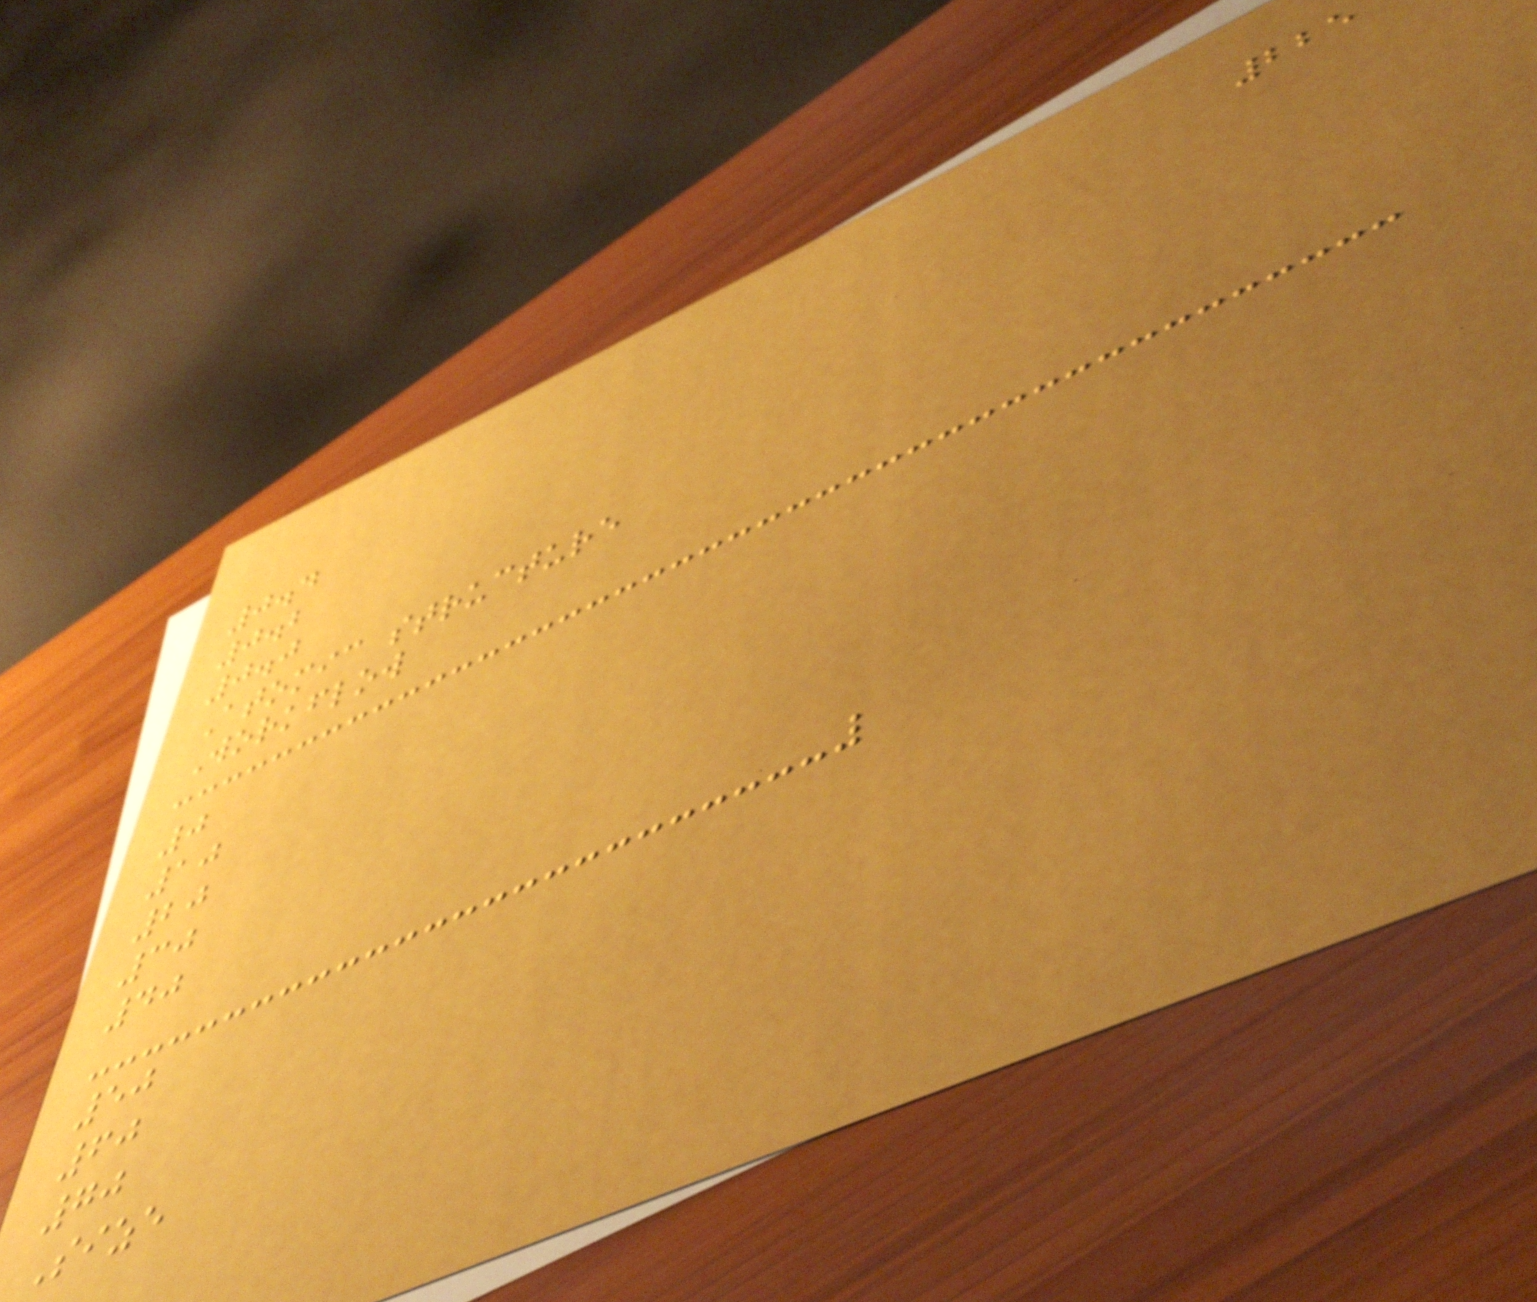225
0.4
0.2
0.0
Atomic structure
Workflow
0
10
20
30
40
50
60
70
Size
